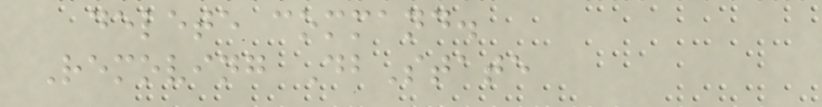delete command.
Removing DbState
